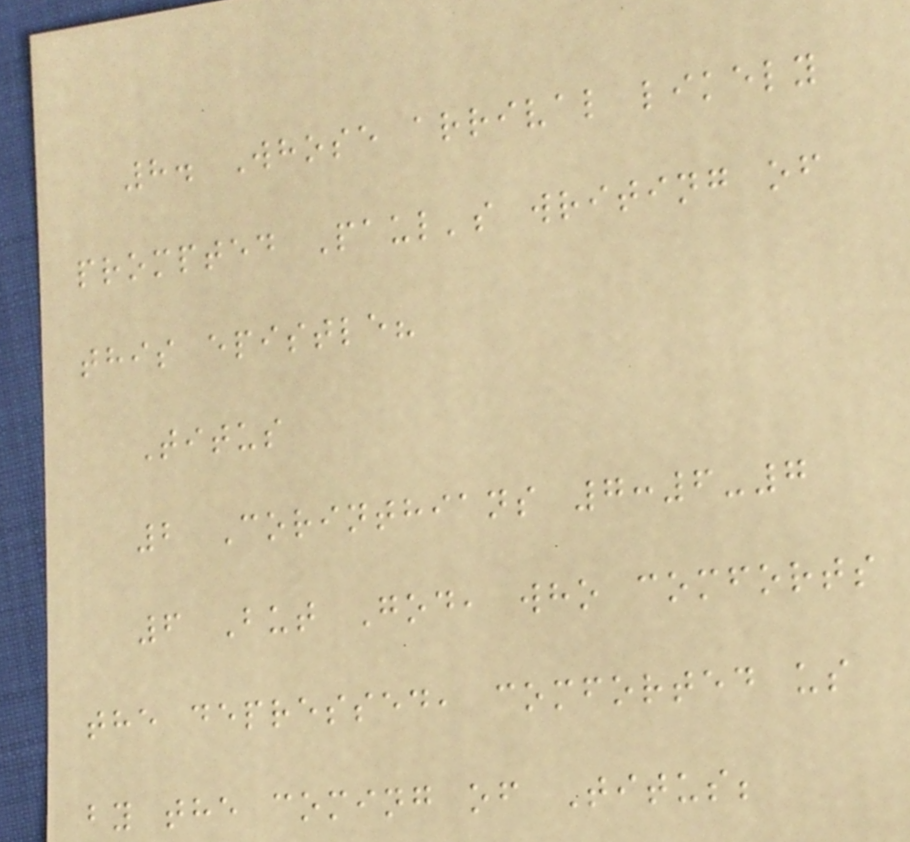8. Whose arrival likely
prompted Paul's writing of
this epistle?
Titus
2 Corinthians 7:6-7
6 But God, who comforts
the depressed, comforted us
by the coming of Titus;
